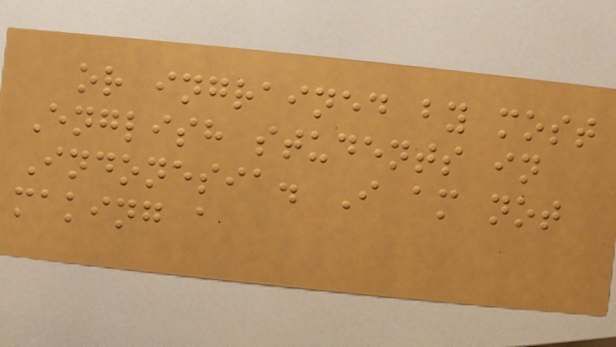or ingrained by most
English students in
Indonesia. I am not
making a
